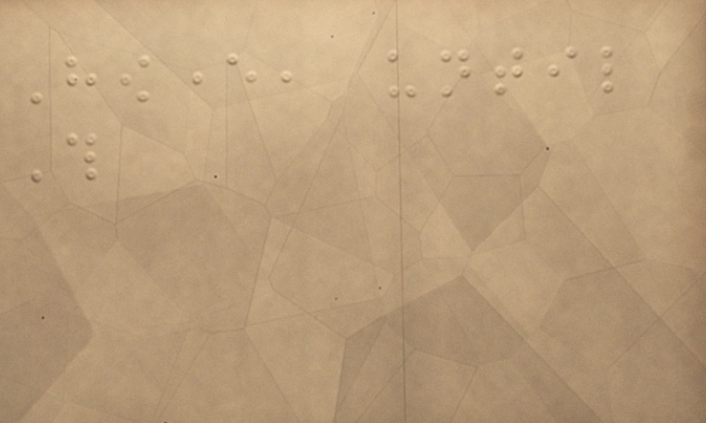However, until
This
